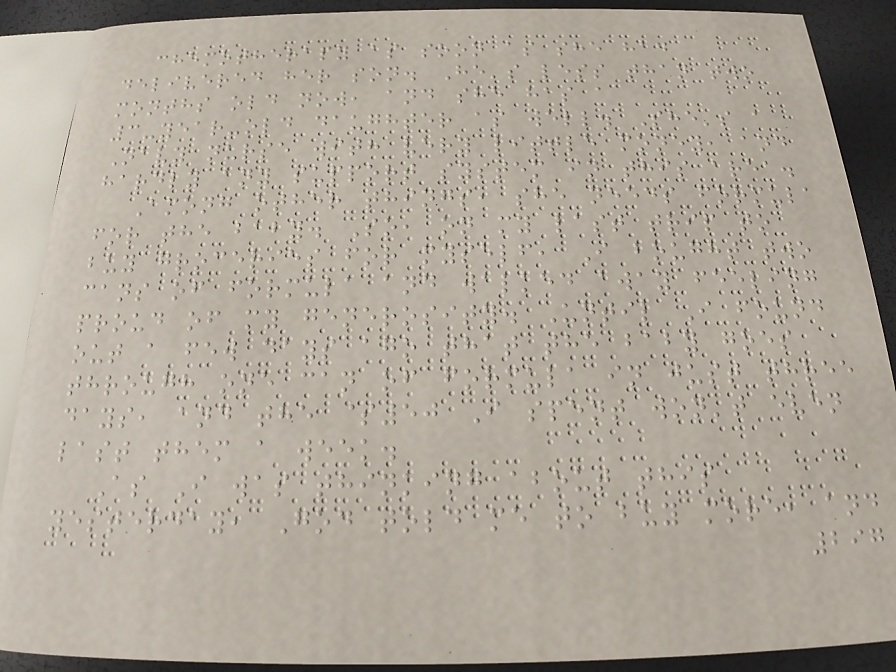chemotherapy as soon as she had
delivered her son. He's less than two
months old now, and she has a
3-year-old daughter as well. She's a
Navy nurse with very little money, and
hardly any support system in this area.
Among other things, she needs formula
for the baby. So, on my last trip to
buy groceries for myself, I bought two
cans of formula and walked away feeling
proud of my generosity. Until I found
out a few days ago that the baby goes
through one can of formula in just three
days, and the $50 I spent won't even
last them a week.
As I was thinking about this
yesterday, God told me to buy more, and
297
